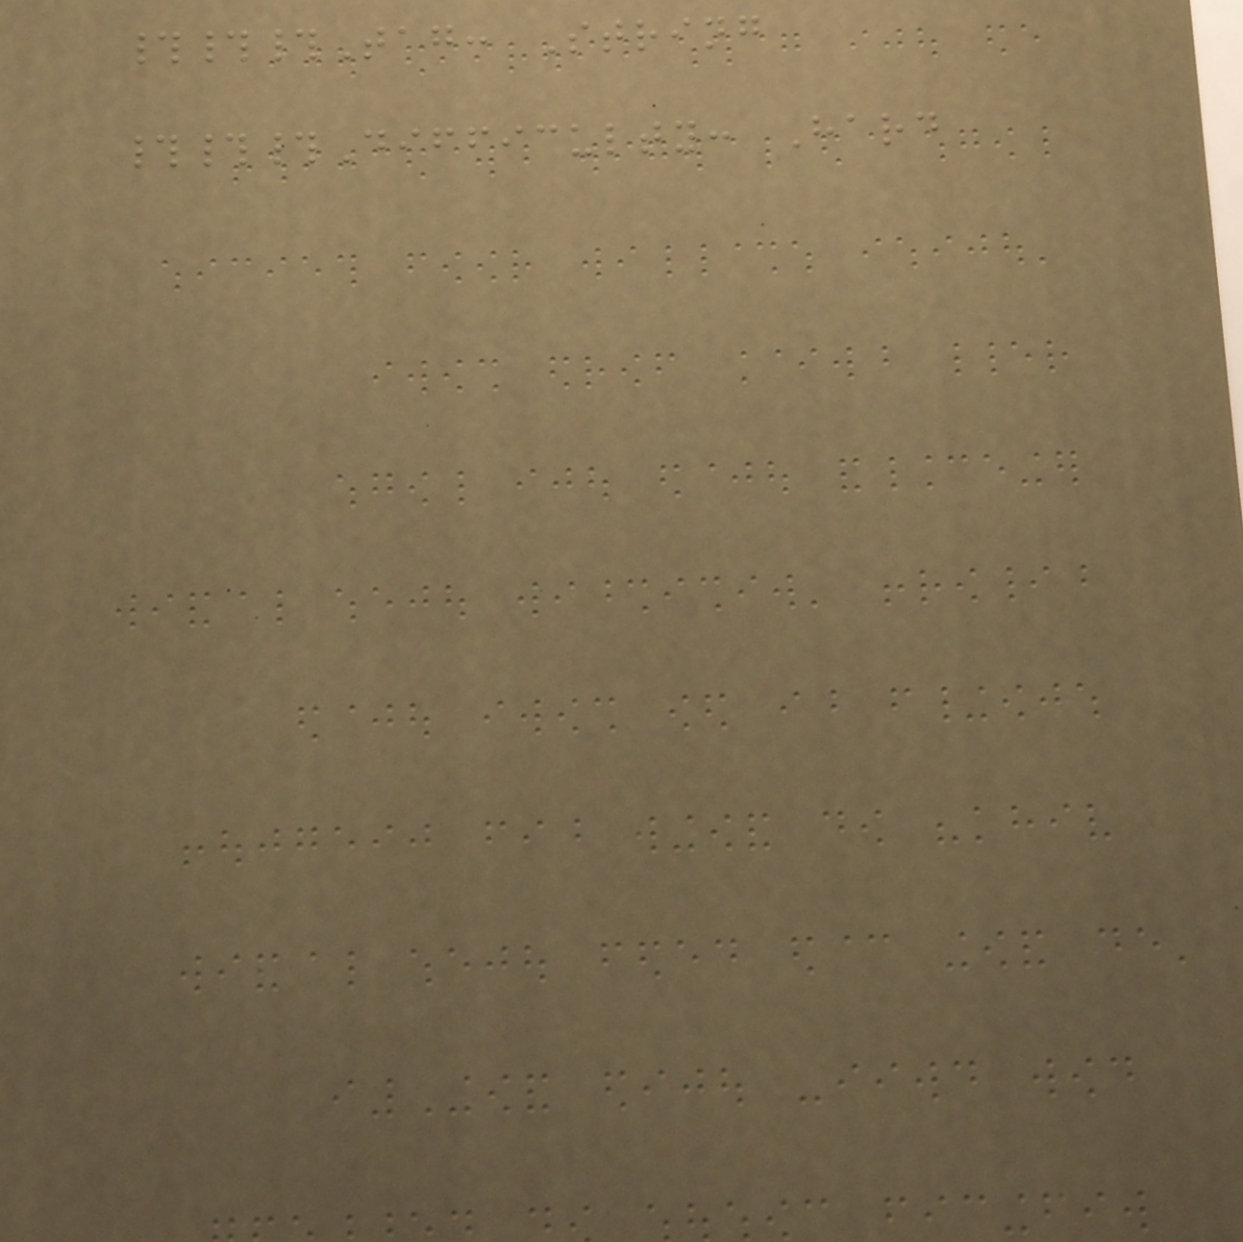###Tag: String
###Difficulty: Hard
